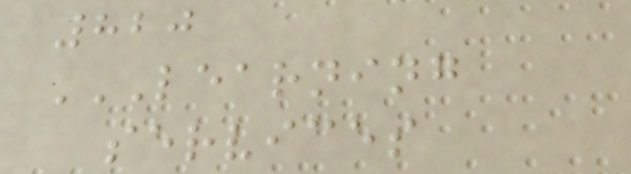820
LEARNING
SERVICES
